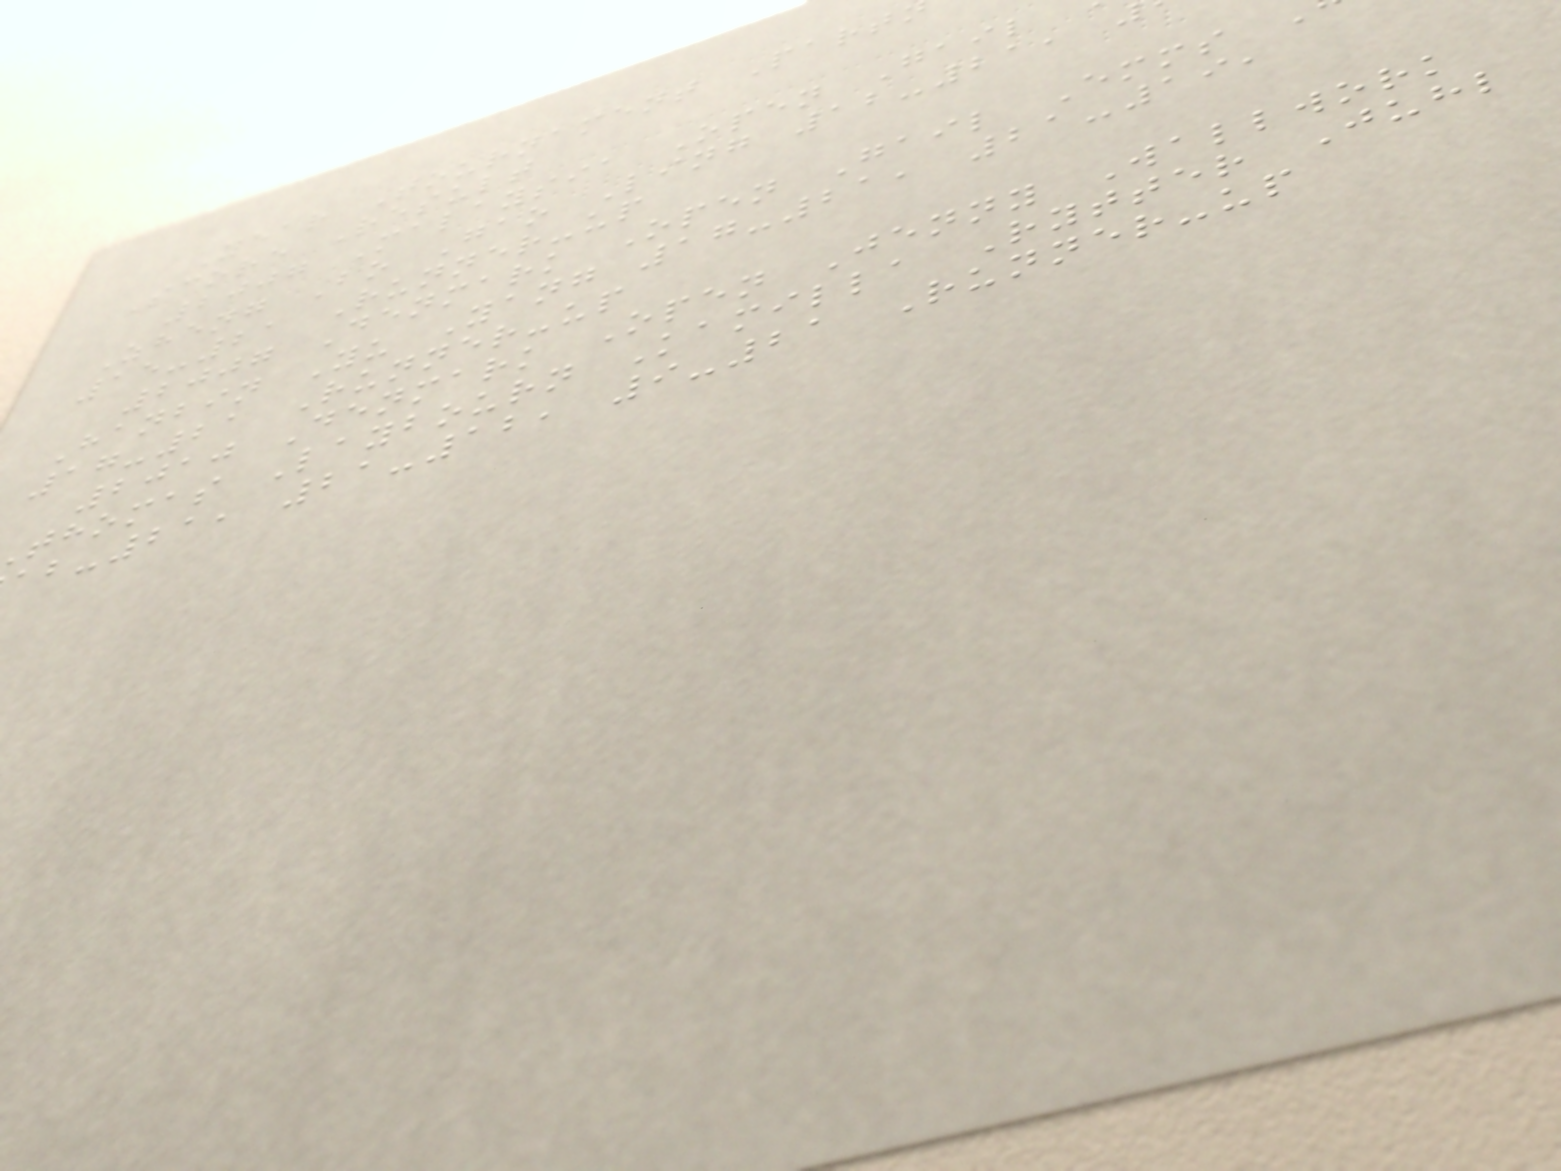Year Tournament Part
Score Result
2007 Malaysia Open Gail
Zheng Bo Gao Ling 12-21,
15-21 Runner-up
2007 Denmark Open Gail Emms
Hanbin Yu Yang 17-21, 21-19,
17-21 Runner-up
2010 Denmark Open Jenny Wallwork
thomas Laybourn Kamilla Rytter Juhl
-21, 21-12, 9-21 Runner-up
